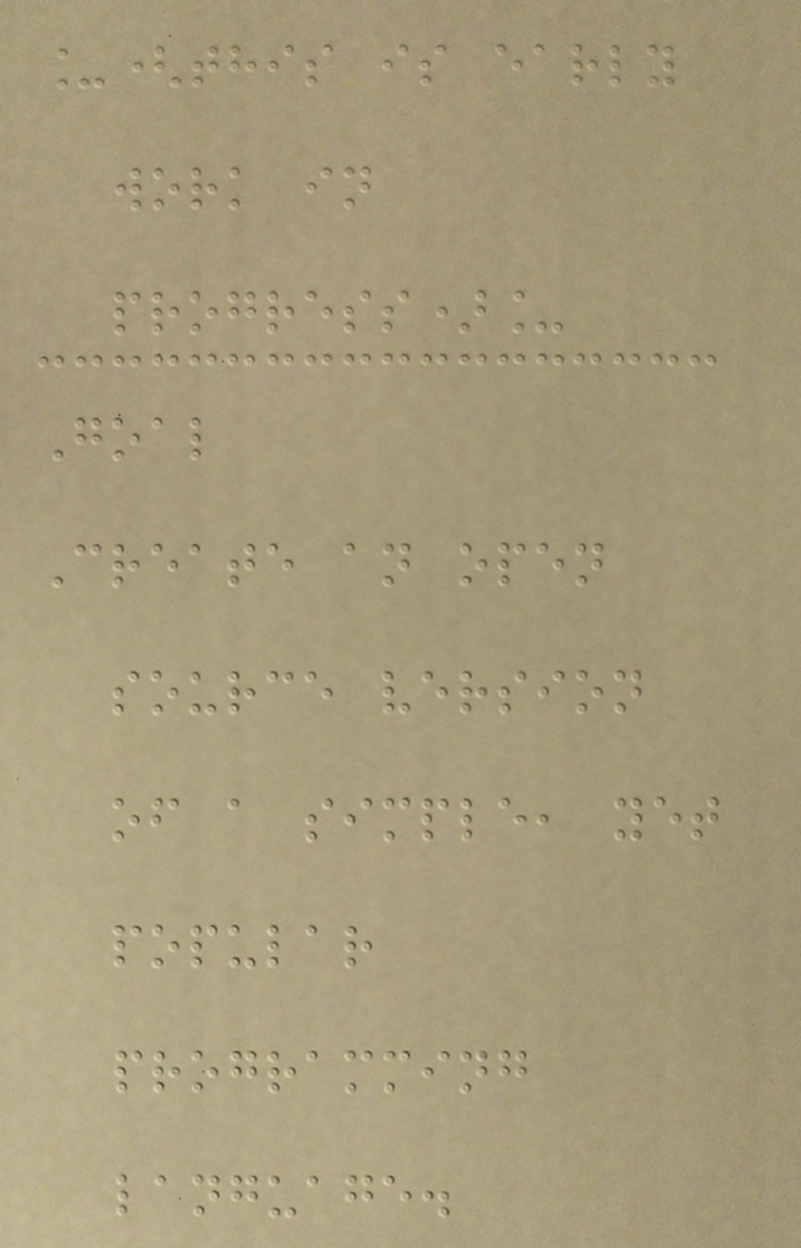_(this is early
work in
progress)_
Goal
Create an open
source version
of a simple, yet
popular
programming
language.
